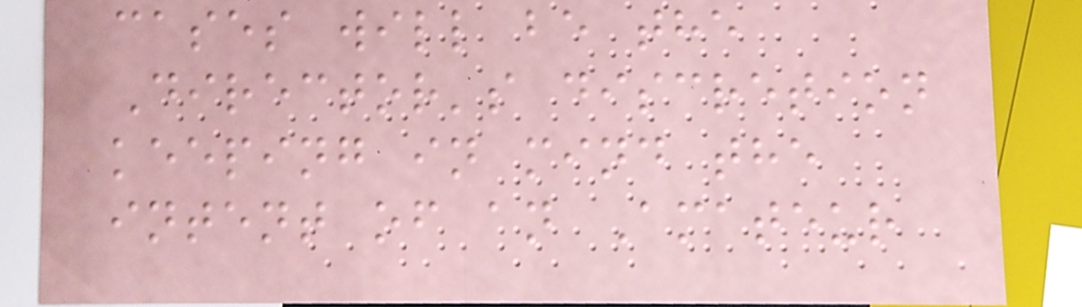cases will be the
Director's discretion
keeping in mind the
intent of an Amateur
